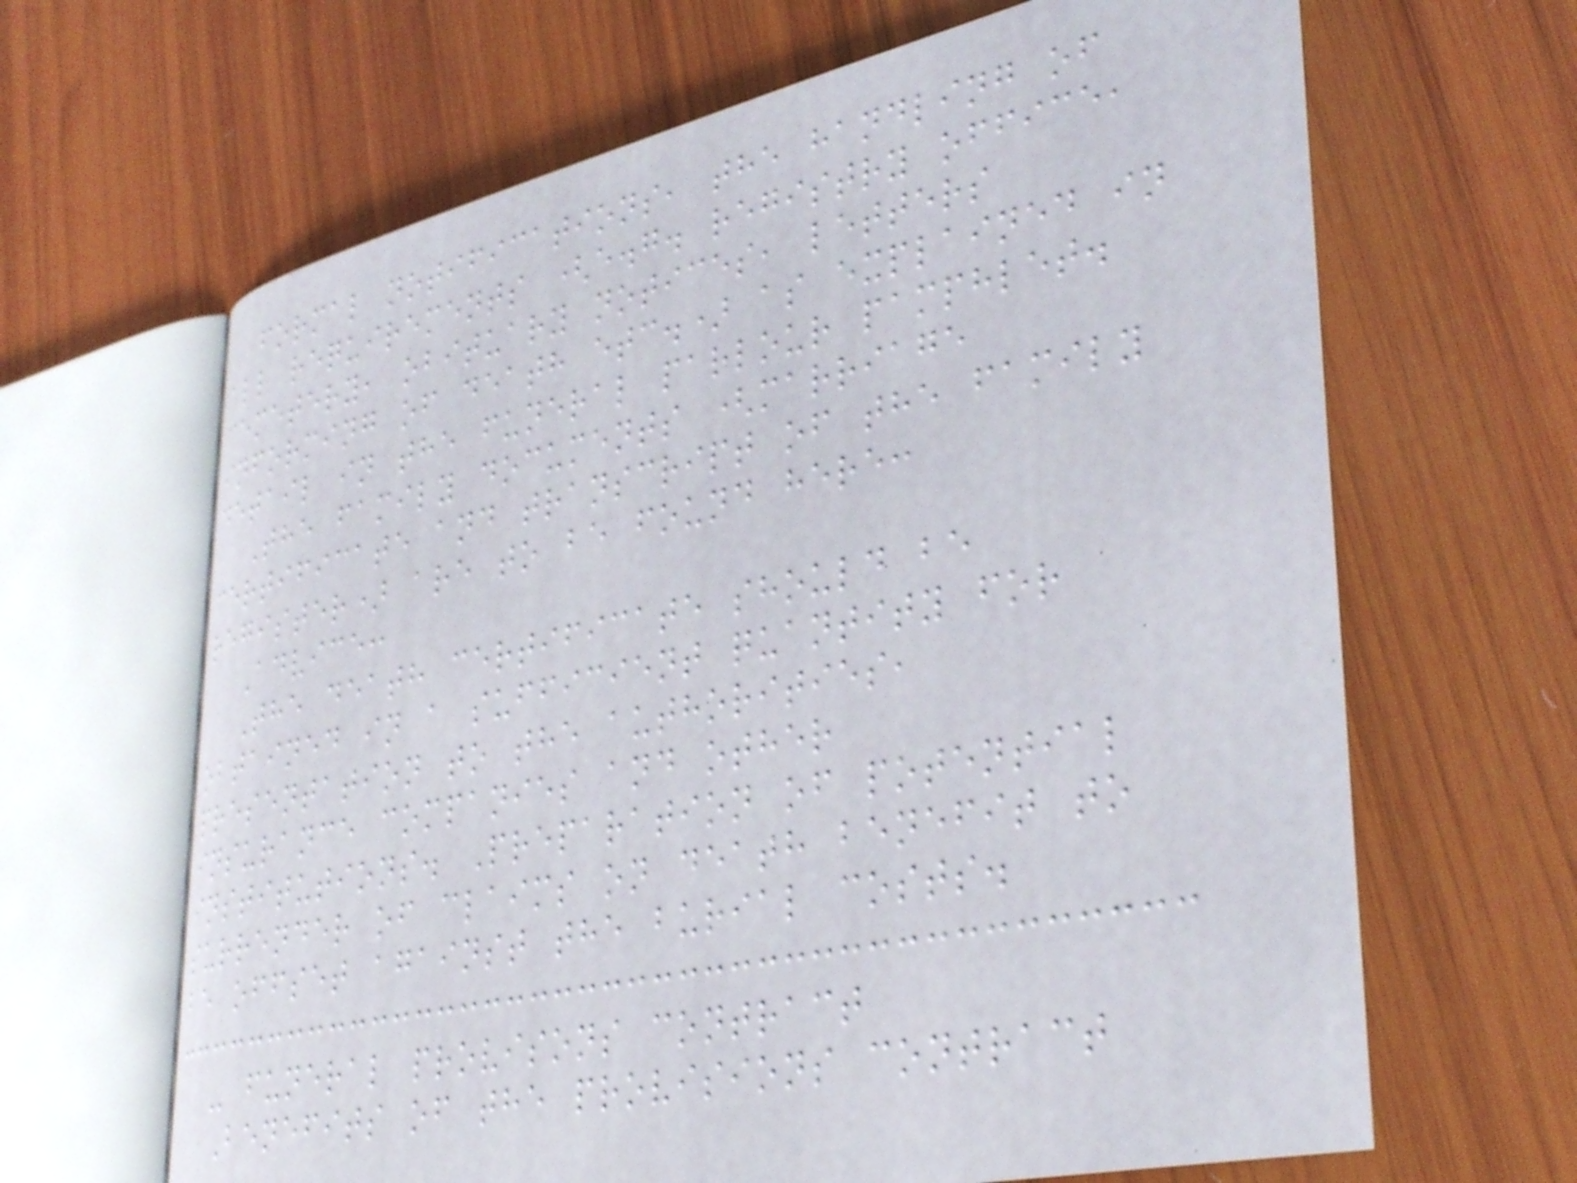formal notifications, the handling of
all requirements (e.g. registry office,
cemetery, obituary notices, letters
informing of death etc.) as explained in
detail in the funeral parlour pamphlet.
The family documents (marriage
certificate and transcript of the family
register) are to be found here:
Advice:
The death certificate should be
obtained in a sufficient quantity for
presentation to the authorities,
insurance companies and other
institutions. Preparation of potential
surrender of claims on death benefit to
be offset against the burial costs.
- funeral provisons contract
Benefits of the provisions contract
